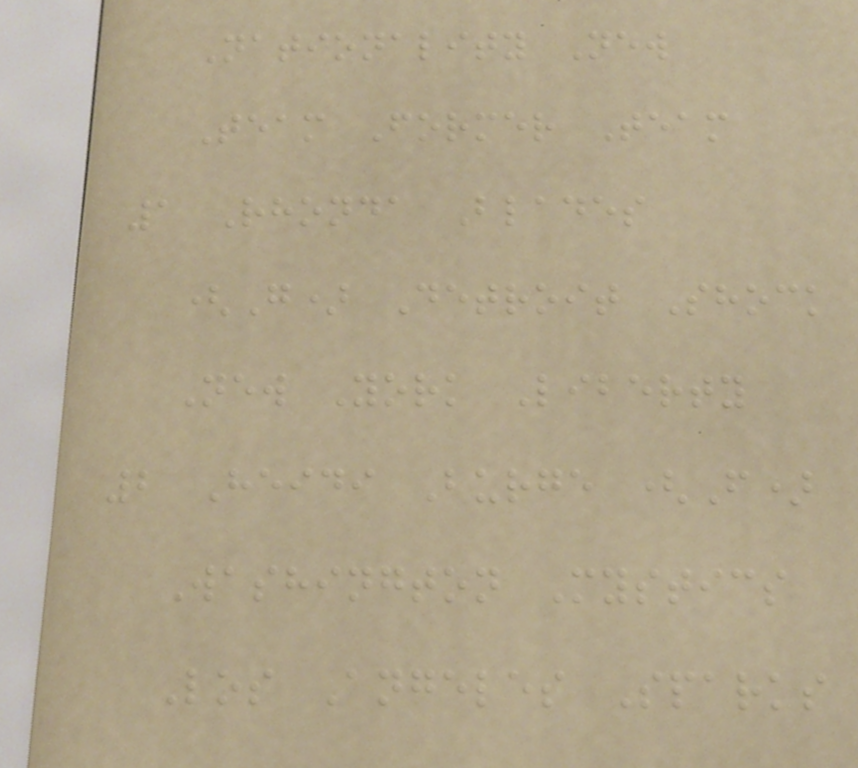Nationality New
Team Former Team
1 Rhonda Blades
(G) Detroit Shock
New York Liberty
2 Heidi Burge (F)
Washington Mystics
Los Angeles Sparks
